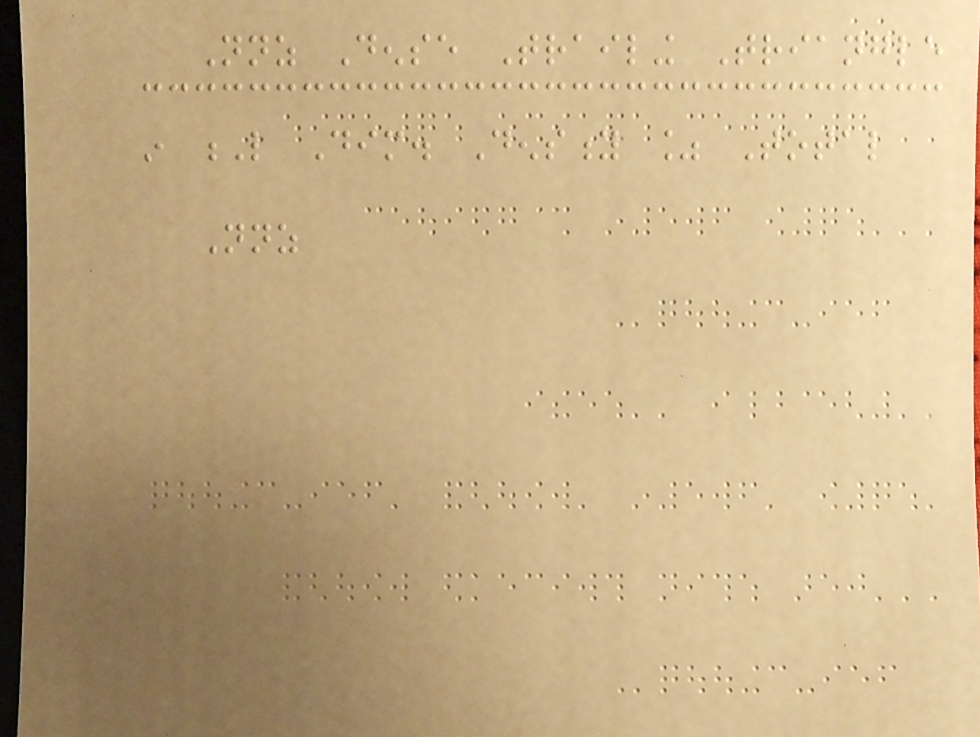Nnz Dense Trailing Triangle
in L Dim. Density % Total
Nnz
